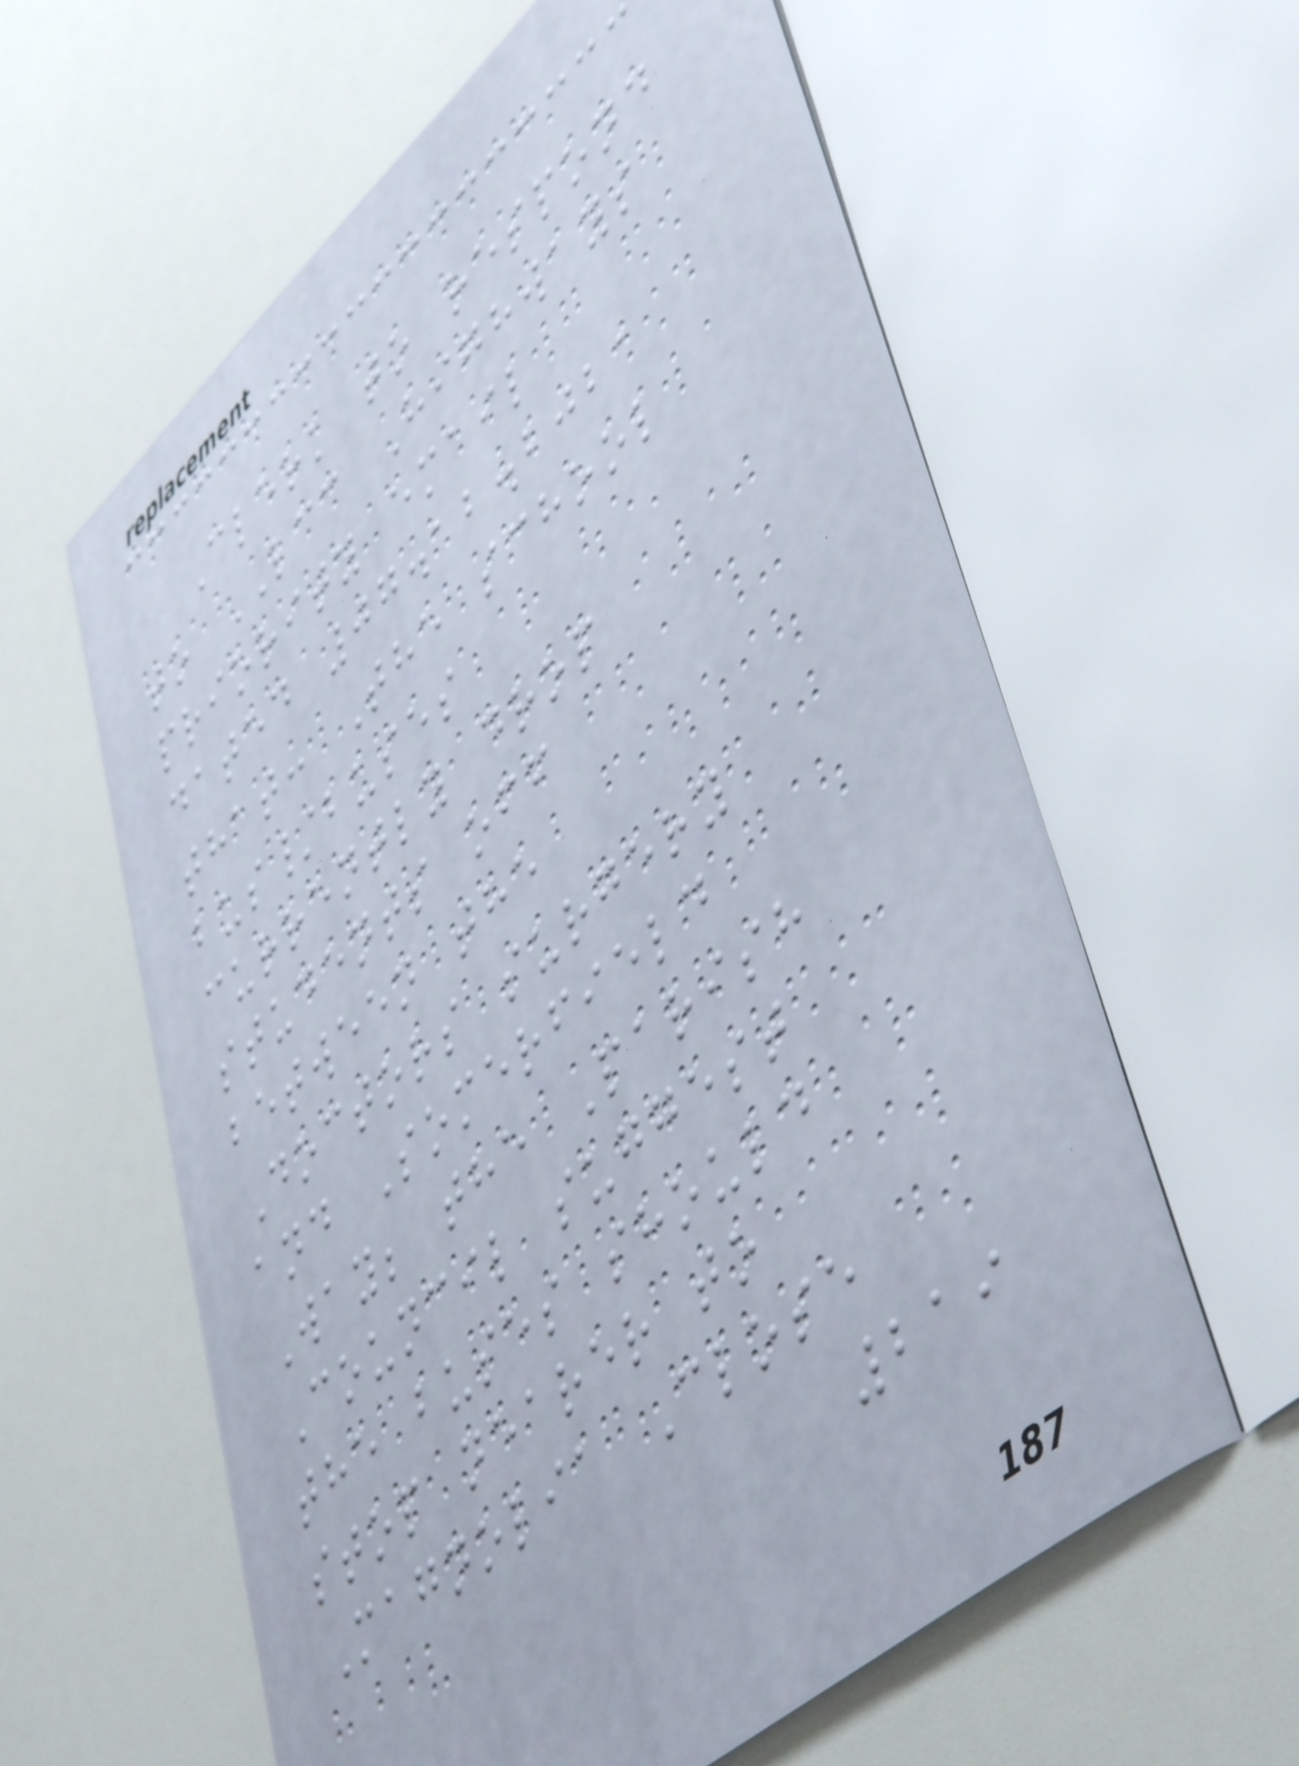Clerk to respond
to LCC Highways
priority email
dated 07.12.2021
that: The school
bus/buses
currently drop
students off
between the
Doctors surgery
and Somerfield
Way; the Parish
Council suggest
the buses should
stop nearer to
Magnolia Close
219
